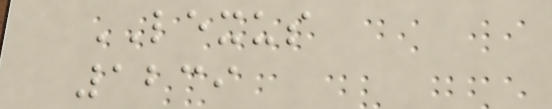LEXUS
1239
